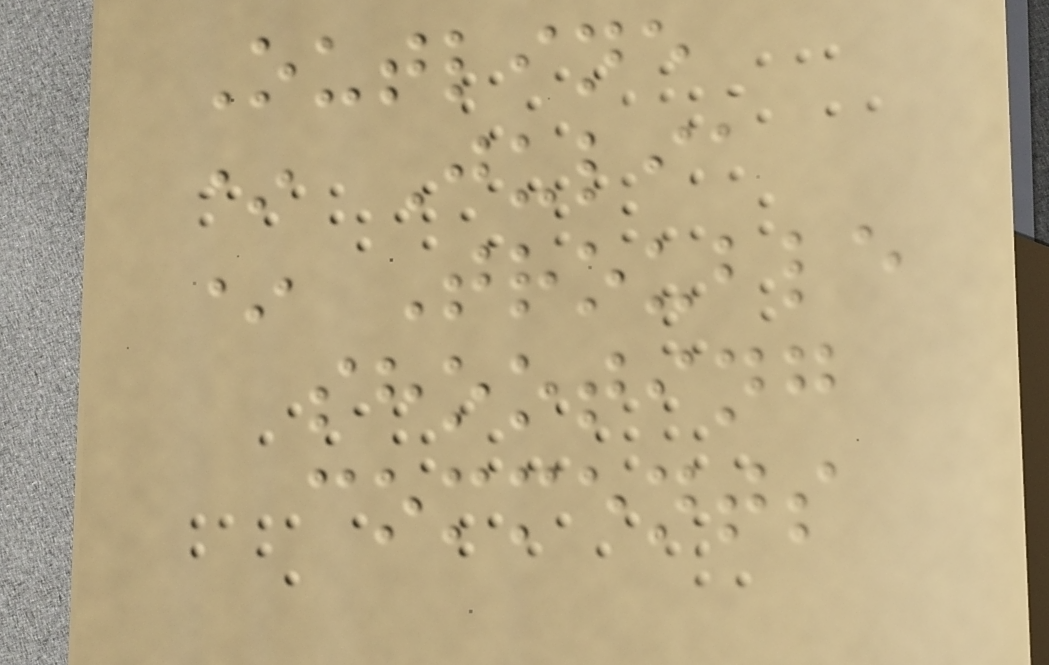Outline
* Julia
* Trouble
shooting
comments
